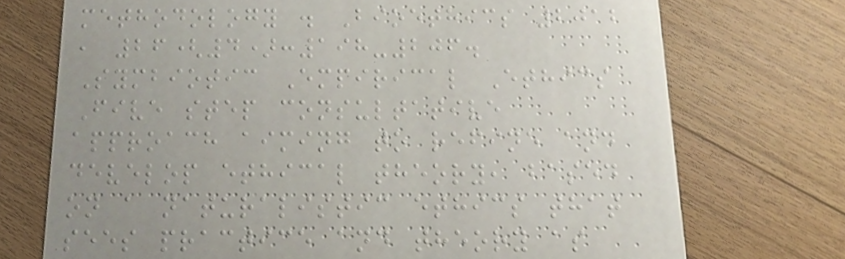methodology . Bioethics 2012
, 26(4):198-206.
Symbiotic Empirical Ethics
Five step consultative
approach aiming to refine and
develop ethical theory, based
on a naturalistic ethics that
sees practice and theory as
